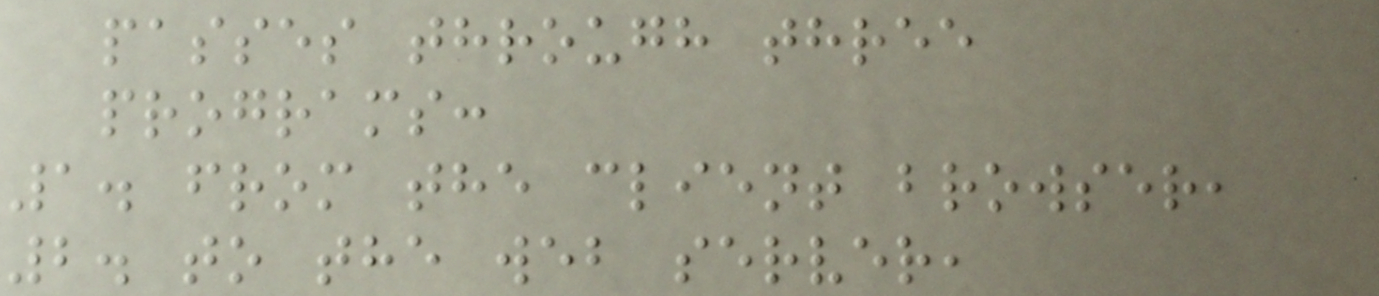passes through three
programs:
1. from the client browser,
2. to the web server,
